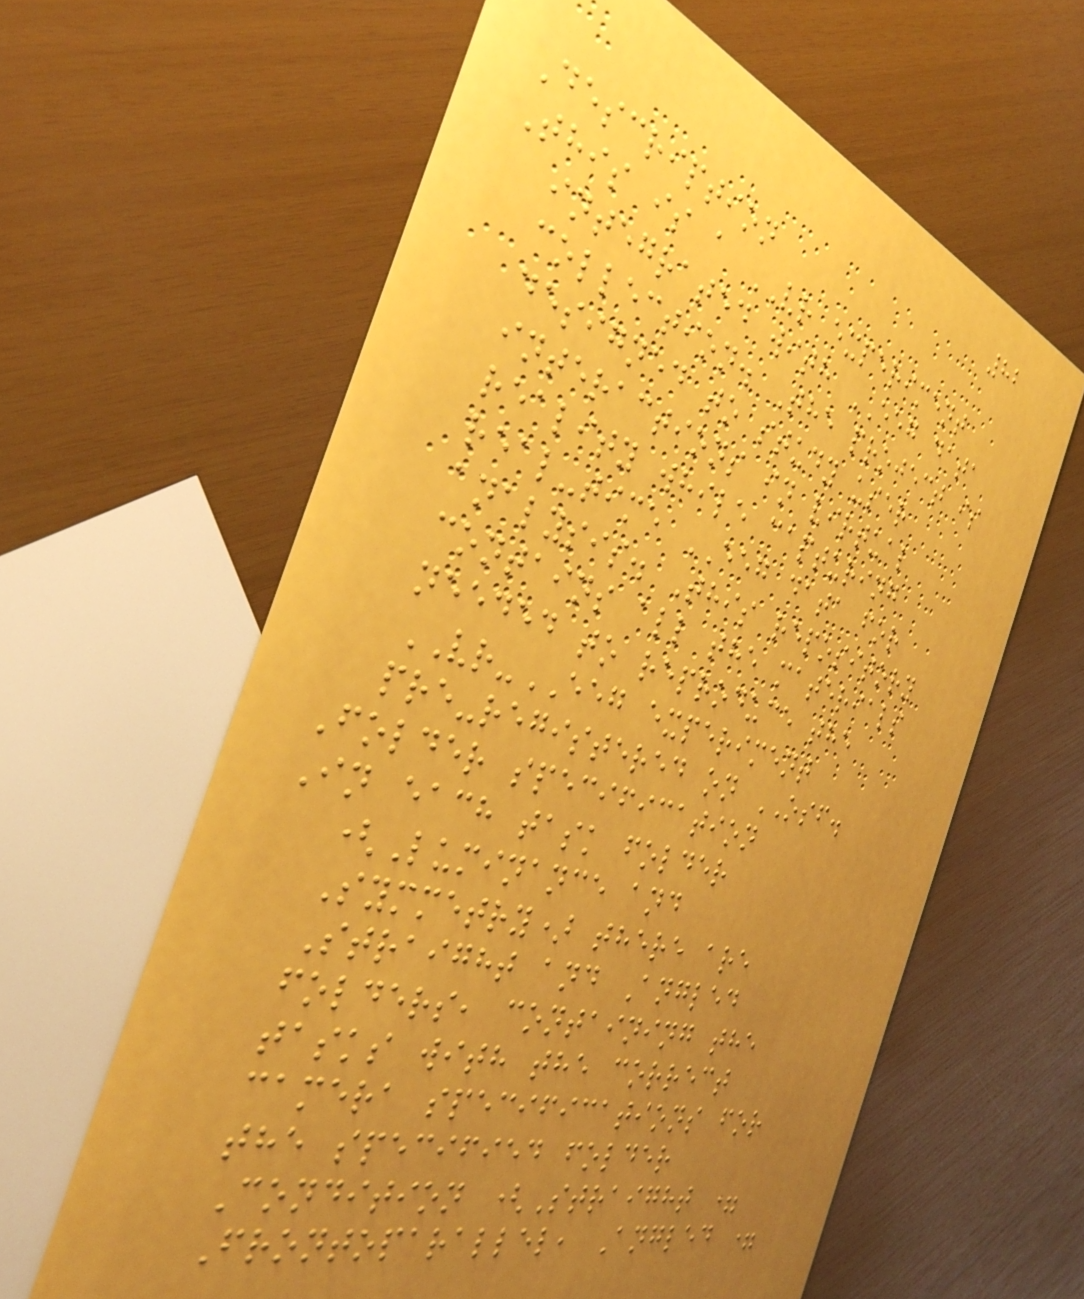82
Description
This is a VR experiment
integrated with EEG data
collection. The project is
designed to study user
interactions in virtual
reality while capturing
real-time EEG data for
analysis. This repository
contains all the materials
needed to reproduce the
VR-EEG experiment
pre-registered on OSF.
Folder specification
In each task folder
(Luminance and
Symmetry) there are
Straight and Angled
folders, containing the
tasks with the correct
camera specifications for
the specified folder
Condition (Straight =
Frontoparallel, Angled =
